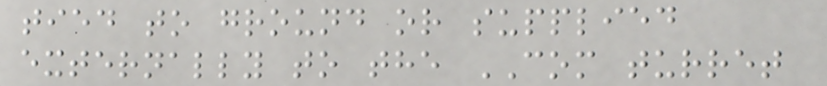tied to ground or supplied
externally to the COM turret
